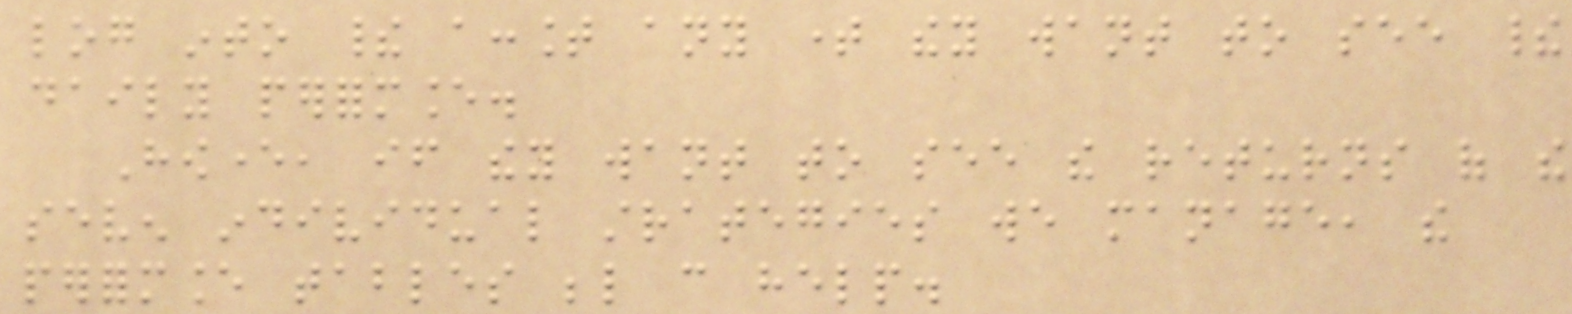log into their account any time they want to see their
daily performance.
However, if they want to see the returns of the
seven individual strategies we manage, the
performance tables below can help.
